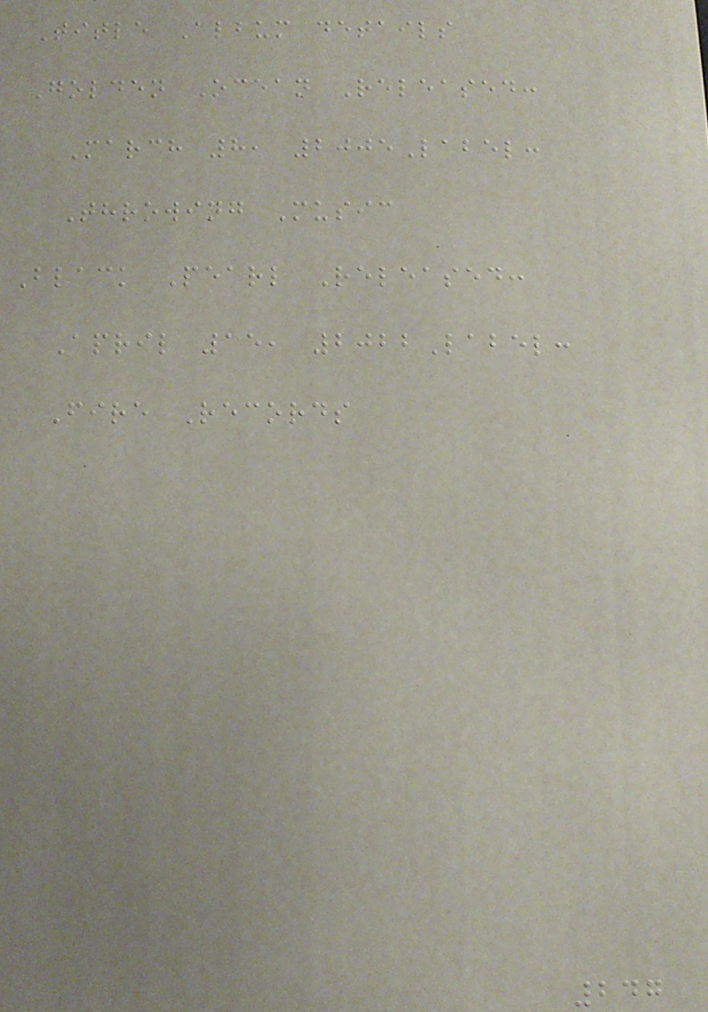Title Album details
Golden Ocean Released:
March 8, 2005Label:
Throwing Music
Black Pearl Released:
April 15, 2022Label:
Fire Records
247
